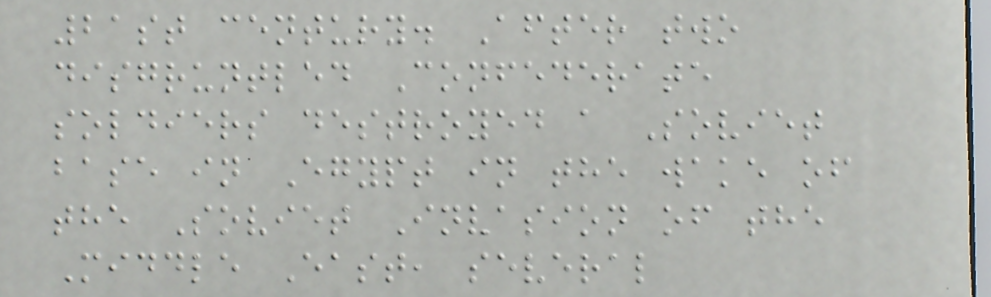21st century. After two
disgruntled Confederate
soldiers destroyed a Soviet
base in Egypt in the wake of
the Soviet Invasion of the
Middle East, several
